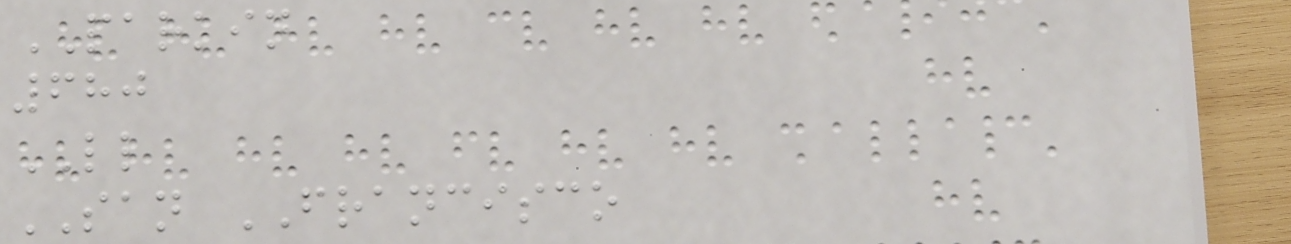PARKIN
680
LL
SAN FRANCISCO
